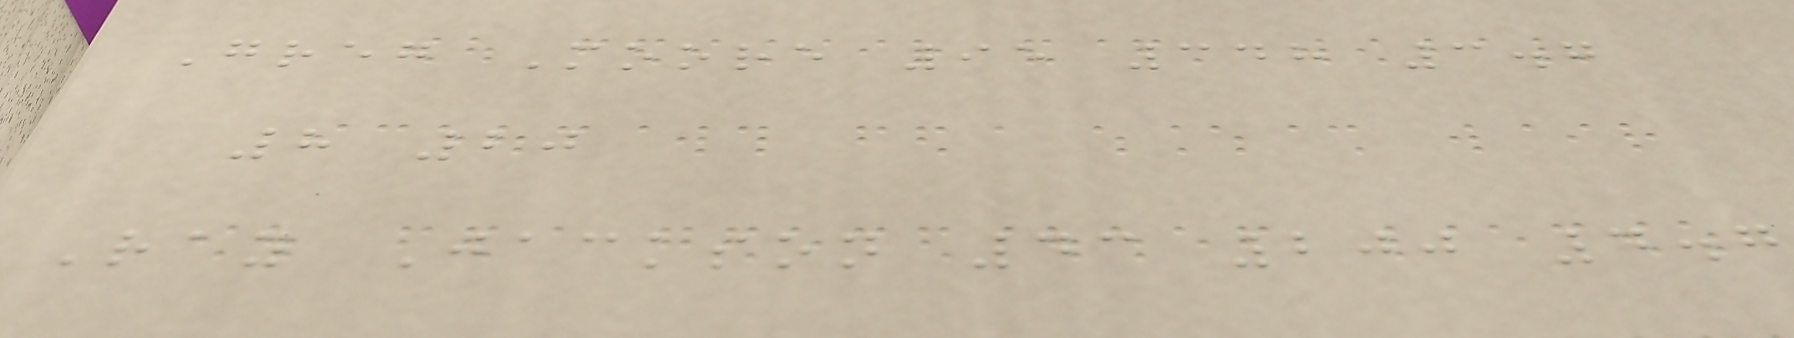Greg Moore 95 348 3.7
8 20
Ray Jackson 43 200 4.7
